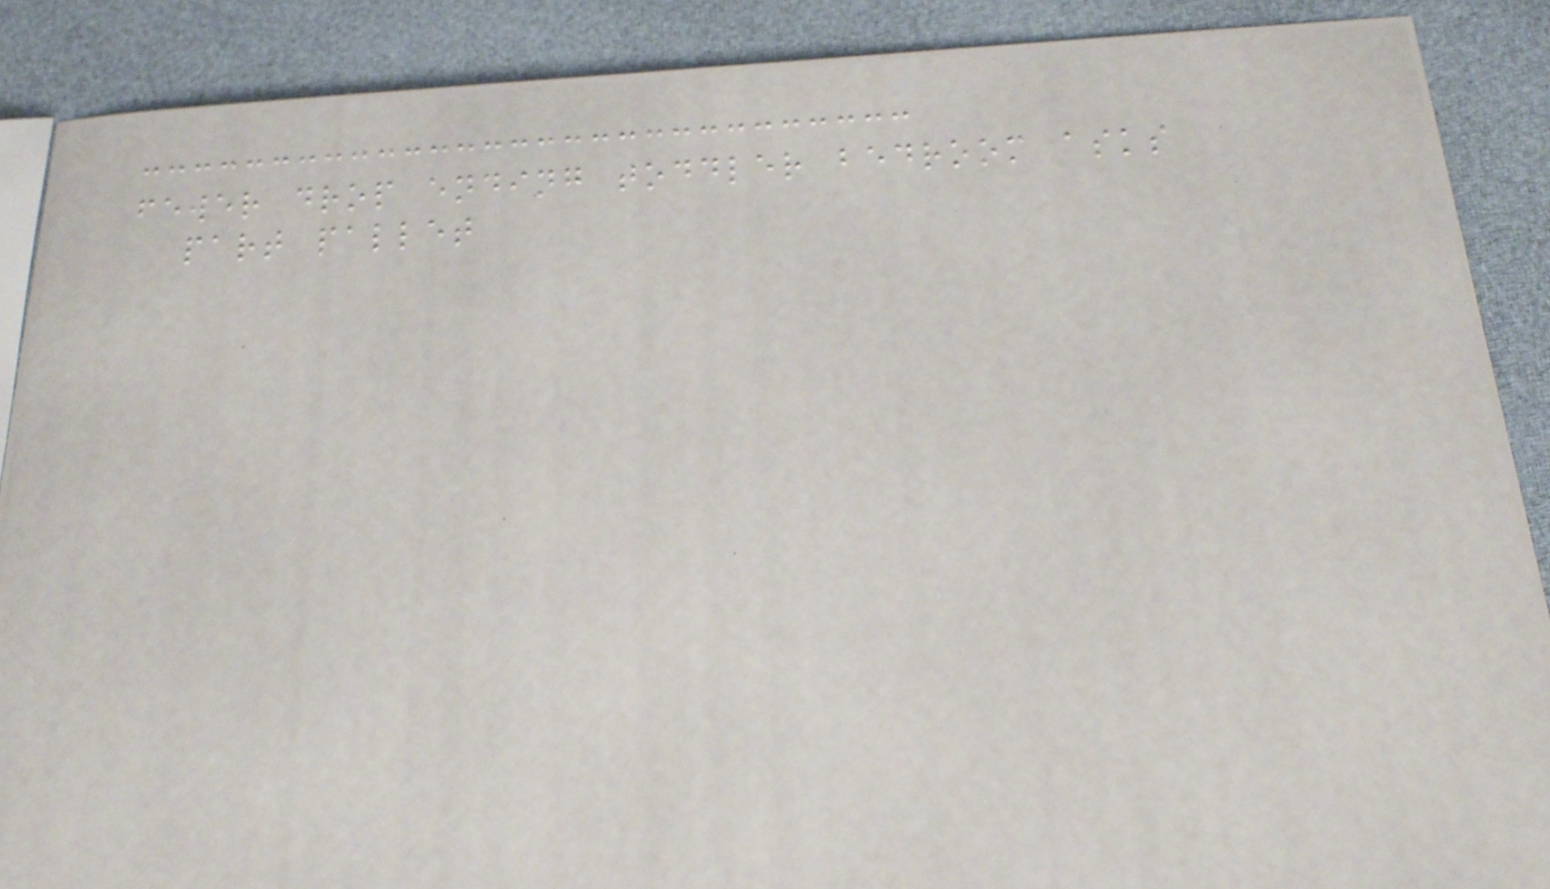fewer drop ending toddler bedroom asks
part pallet
